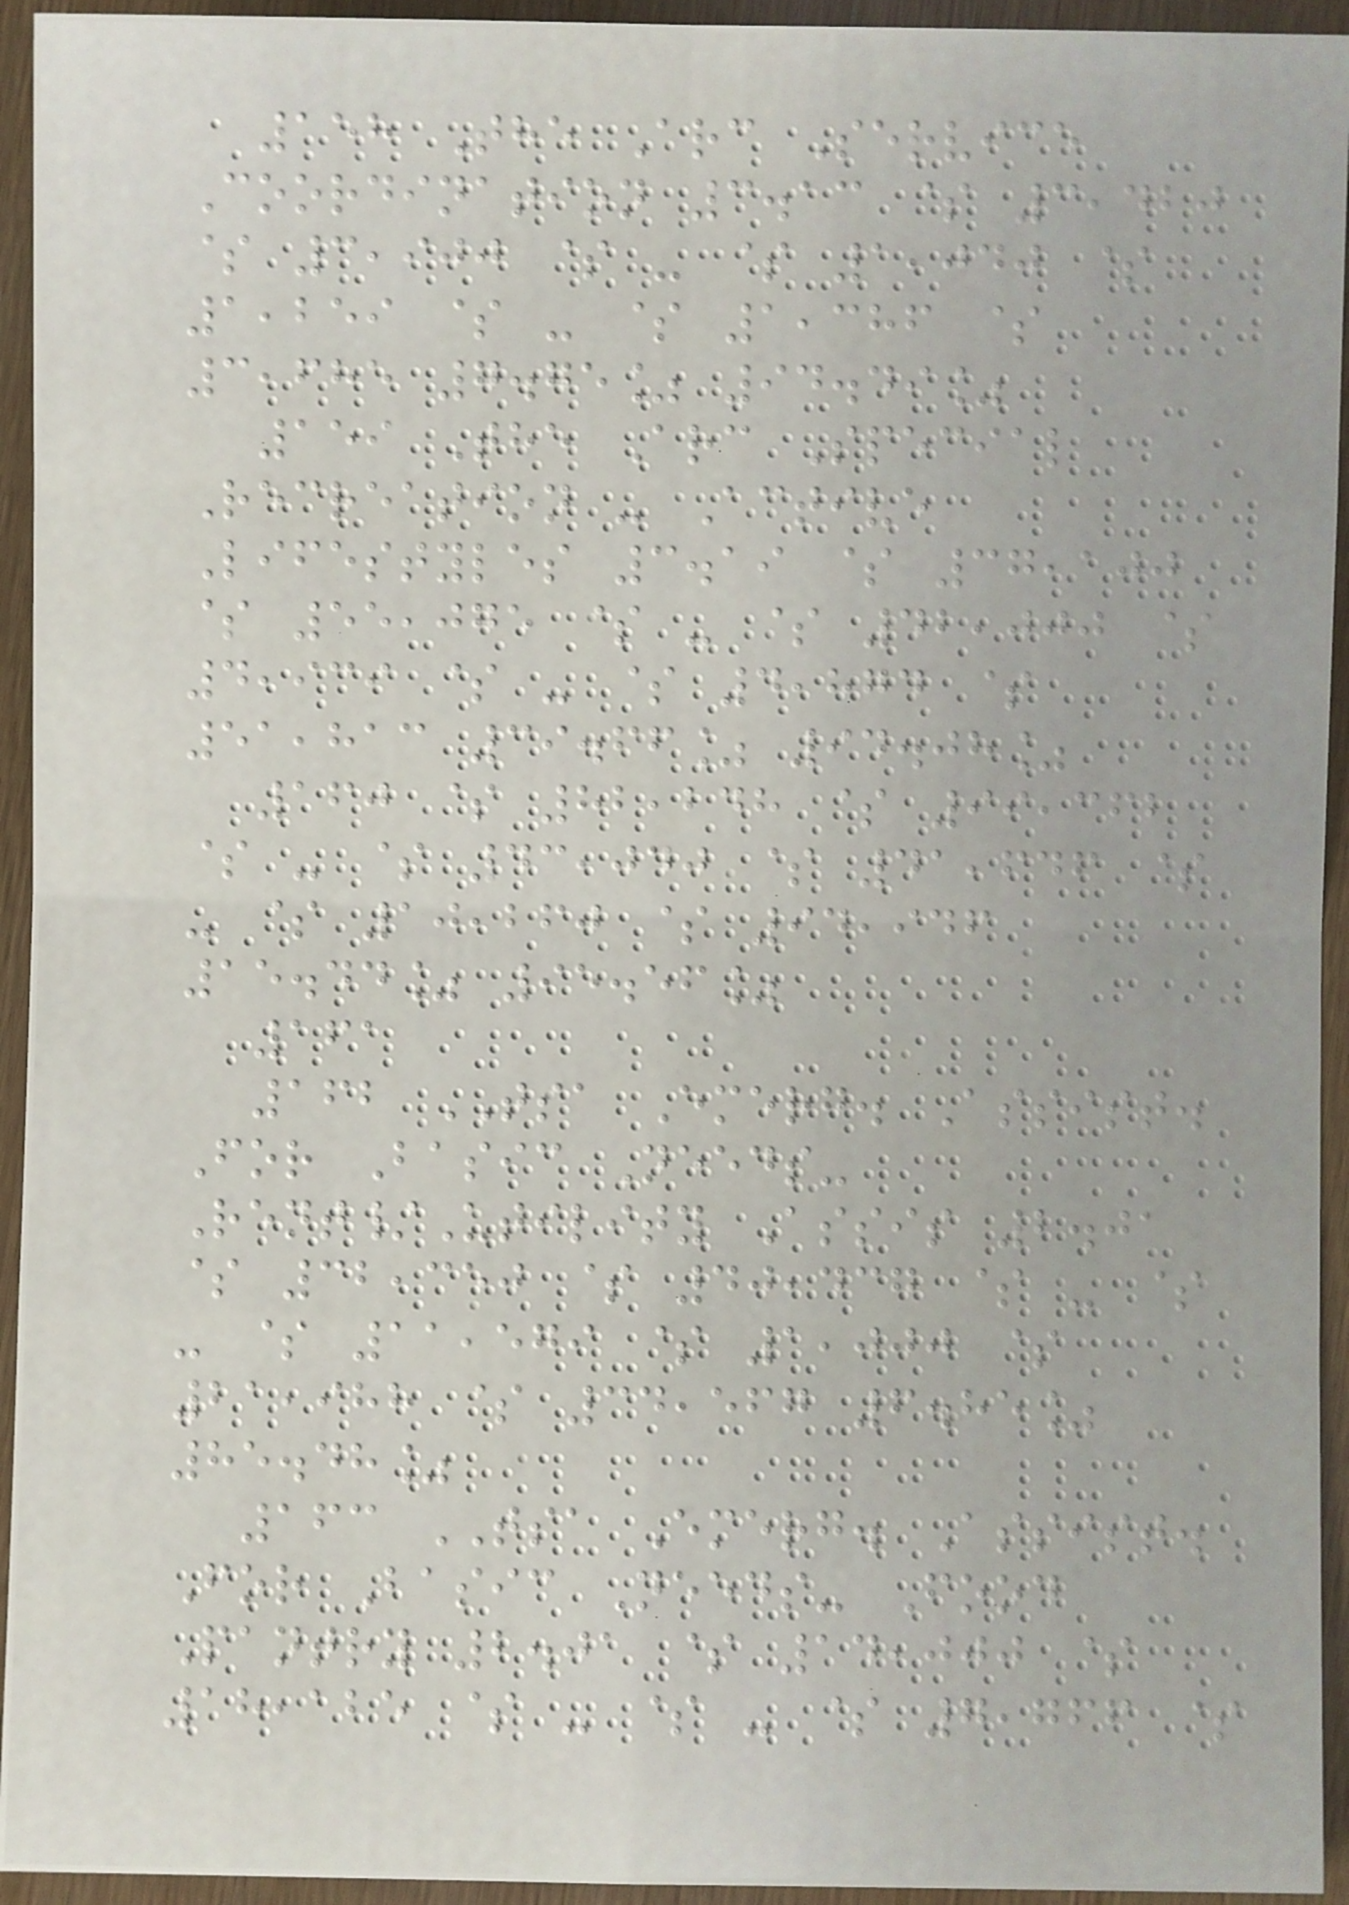158 The Arc Service
Coordination 3.13 $ 3,420
$ 3,900 $ - $ 1,040 $
1,259 $ - $ 1,386 $
3,685 7.75% 94.49%
159 The Arc Special
Recreation - Active
Lifestyles 3.19 $ 37,100
$ 55,075 $ - $ 42,000 $
4,939 $ - $ 4,874 $
51,813 39.66% 94.08%
160 $ 82,248 $ 99,362
$ - $ 43,040 $ 41,646 $
- $ 10,260 $ 94,946
15.44% 95.56%
161
162 TSA Emerg. Assist.
For Basic Needs-
Rent/Utility Assis 2.01
$ 32,350 $ 40,437 $ - $
- $ 11,579 $ 1,000 $
21,988 $ 34,567 6.85%
85.48%
163 TSA Emerg. Assist.
For Basic Needs- Food
Pantry 2.01 $ 14,000 $
18,125 $ - $ - $ 7,766 $
